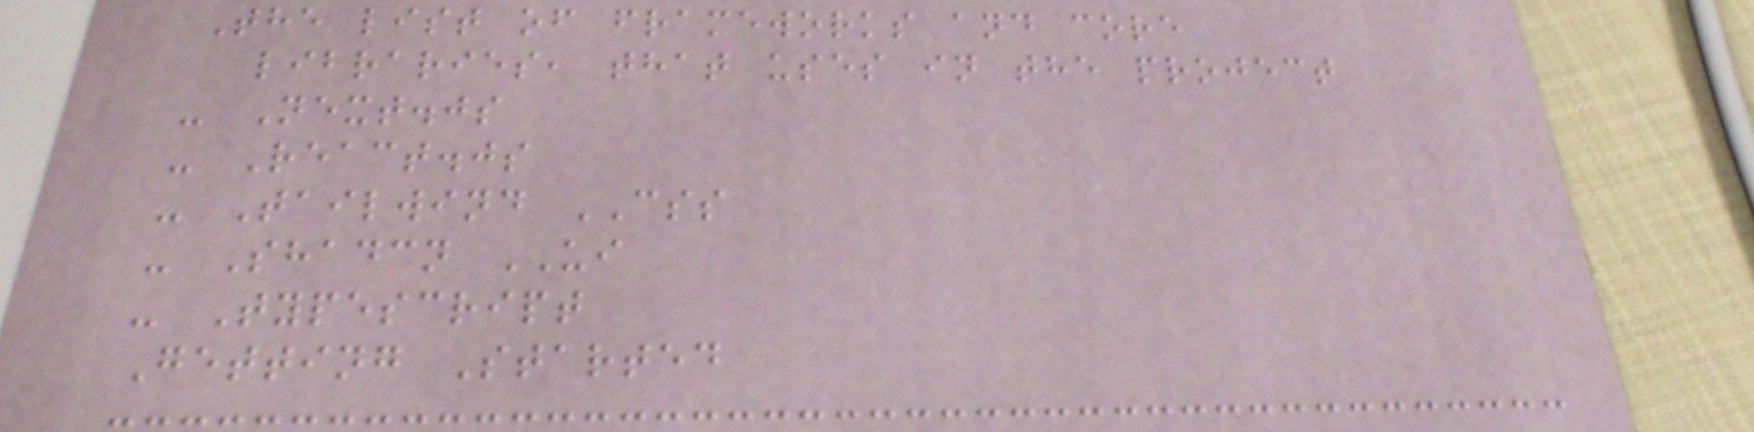The list of frameworks and core
libraries, that uses in the project
- Next.js
- React.js
- Tailwind CSS
- Shadcn UI
- Typescript
Getting Started
